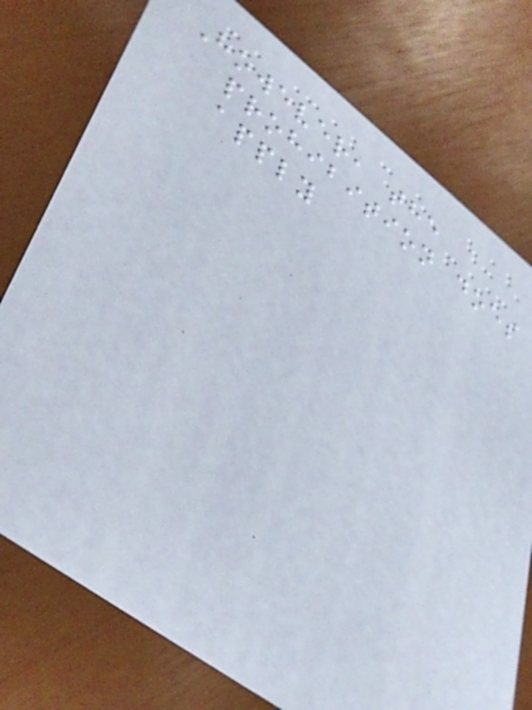However, the
prohibition does
apply
